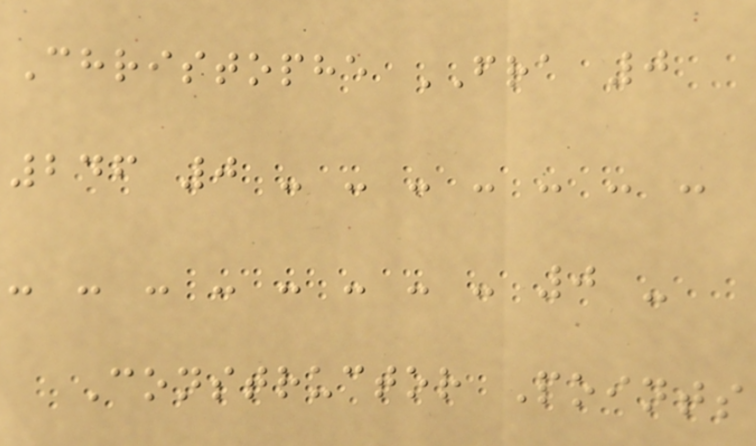Christophe FRA 0
246 0 - - - - - - -
- - - - - - - - 0 -
Constructor Points
